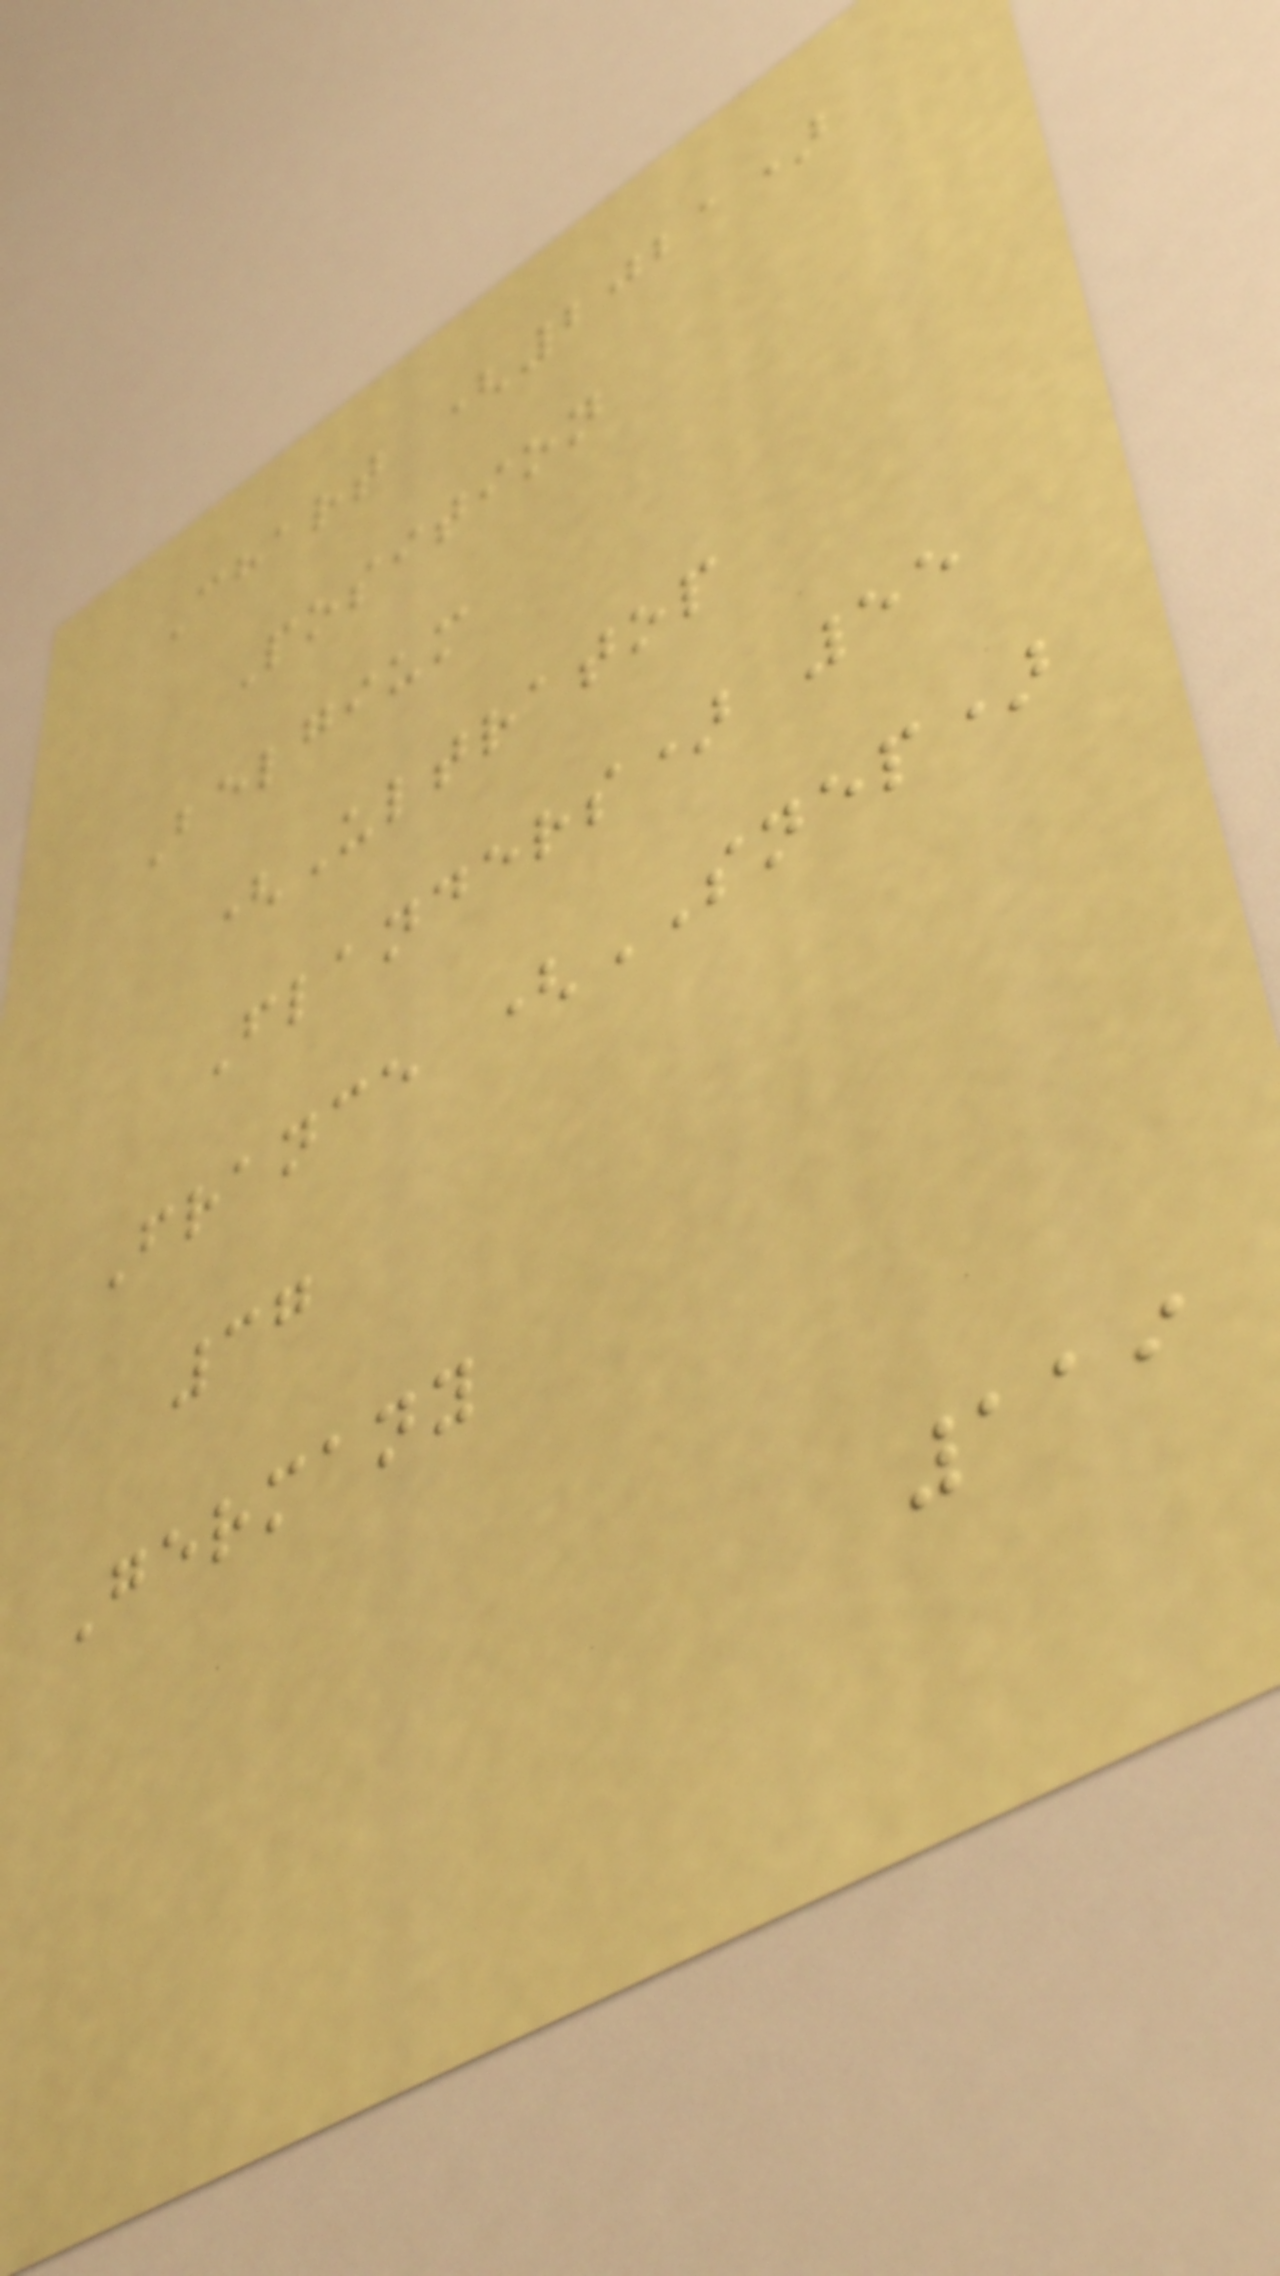Chart (2021)
Position
Belgium
(Ultratop
Flanders) 55
France (SNEP)
37
Germany
119
